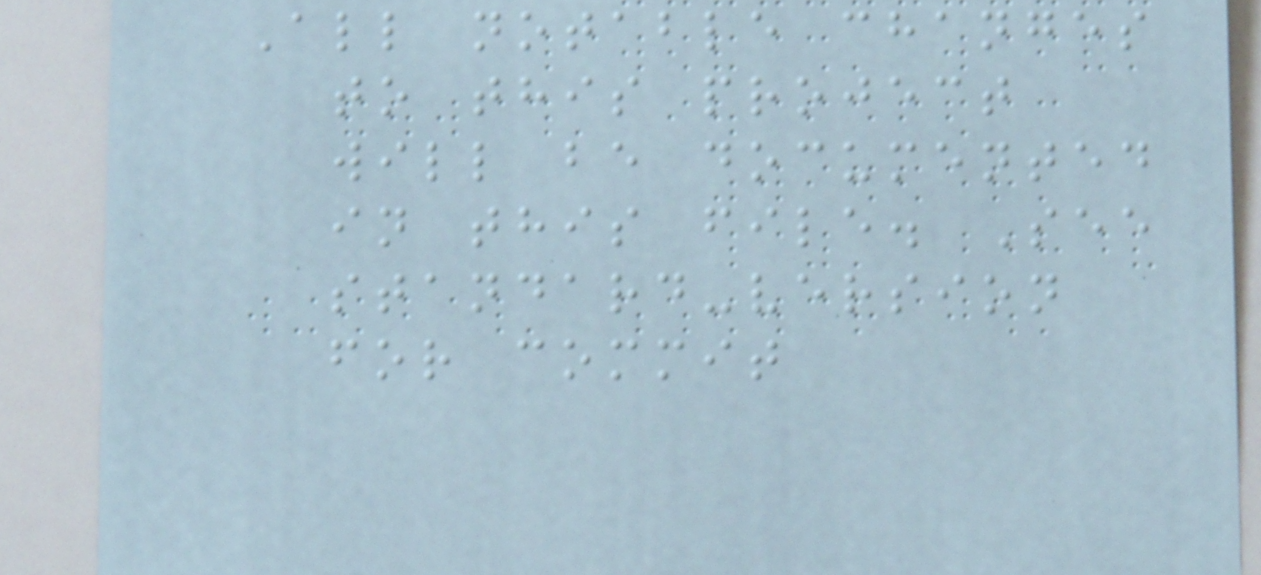All notable changes
to this project
will be documented
in this file. See
standard-version
for commit
